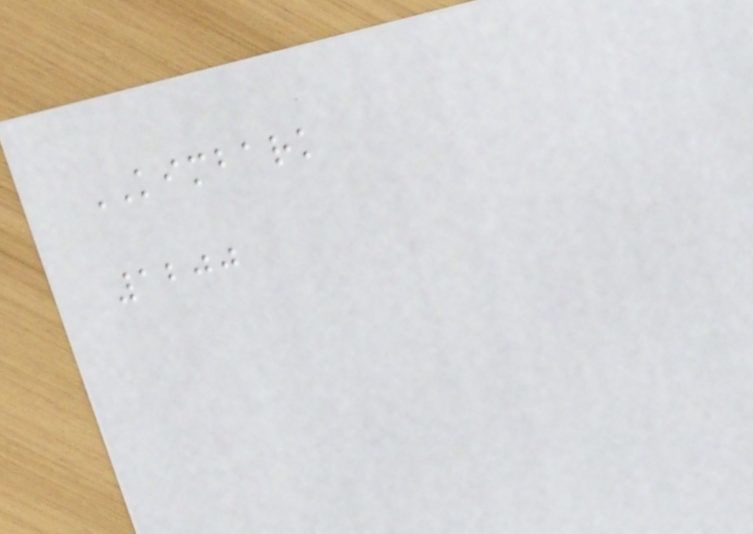KIMBARK
1200
